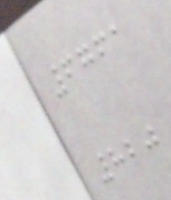6761
820
